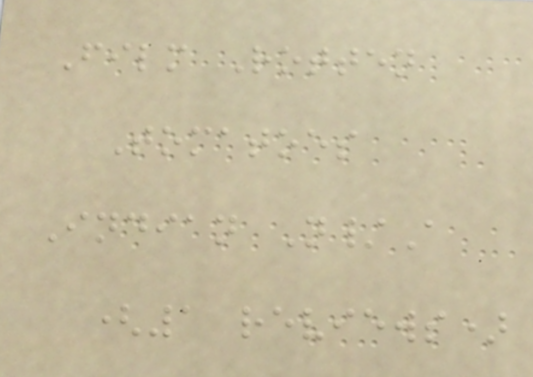Film Rotten
Tomatoes
Indian N/A
(1 reviews)
